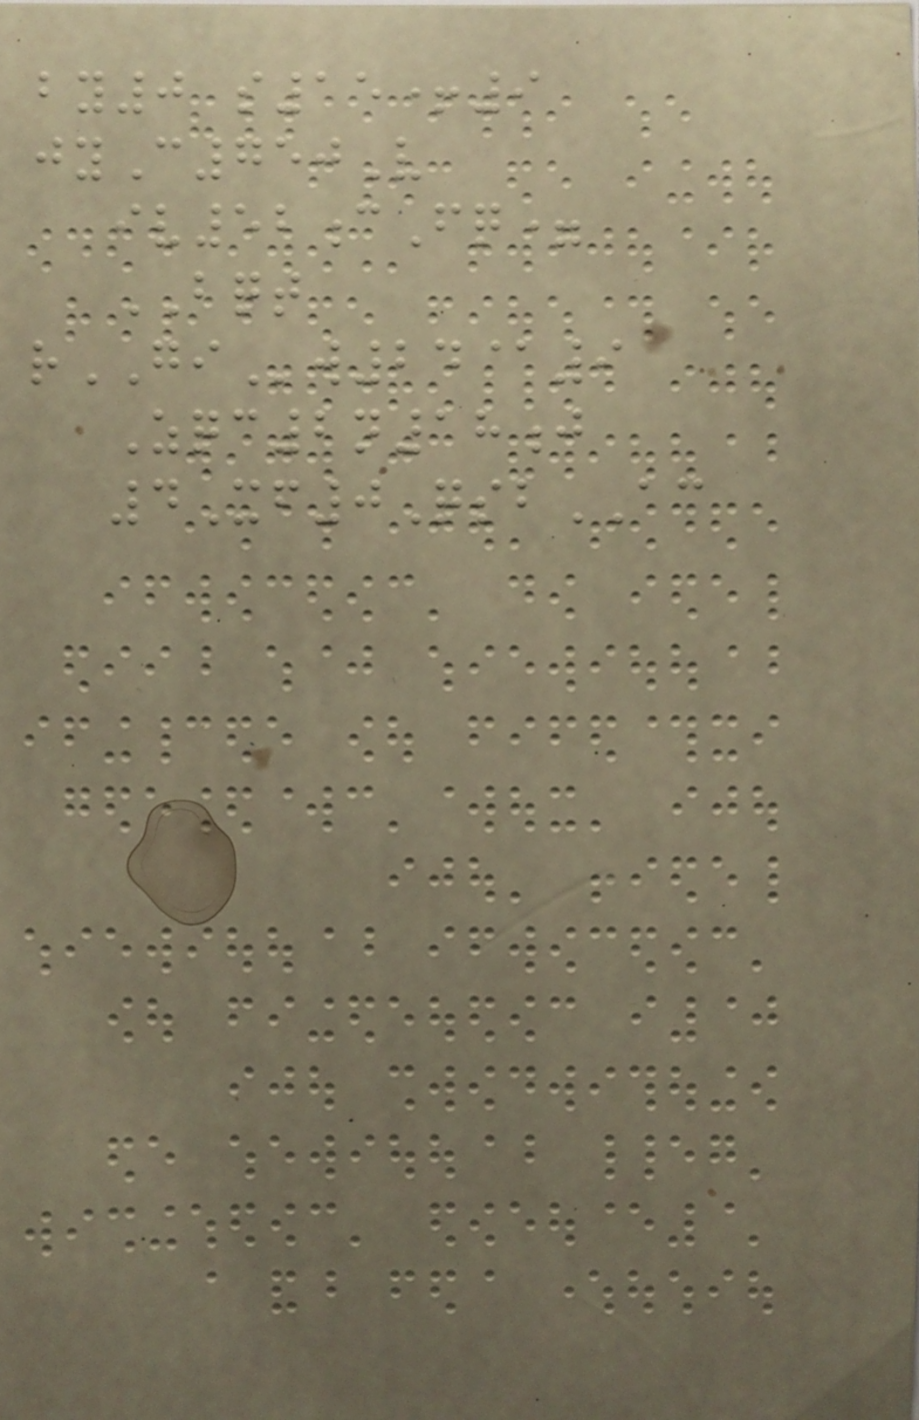by0 s15+9
jyC750V
iv52cFq=
BQT
rGIw24@9
Zqc2n18j
4Xf0QsbAC
